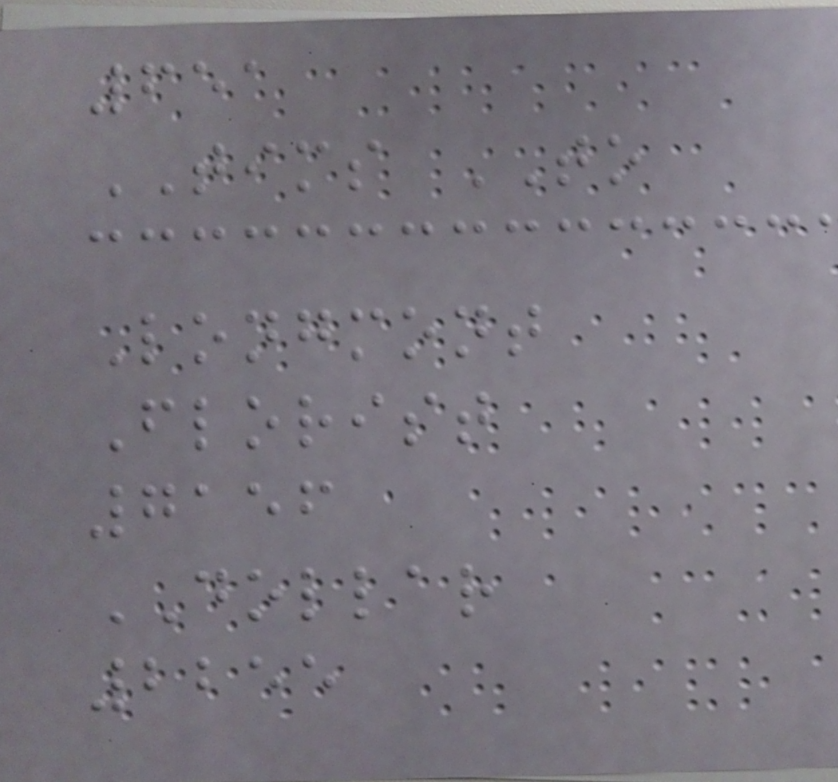651
TIMS TO
Longmont
Florist
7156
DOLLAR
2255
